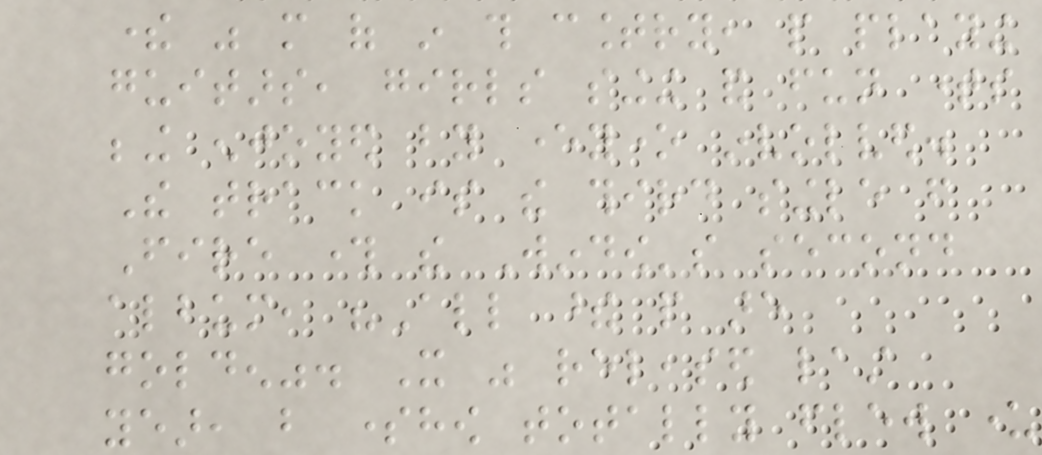there was more of in this country, people playing
guitars, girls singing and fun times
being enjoyed by everyone involved.
The track is the third single from
Fire through the Window's second
album, "All these people are
golden". It was released last
year, but somehow totally flew under
